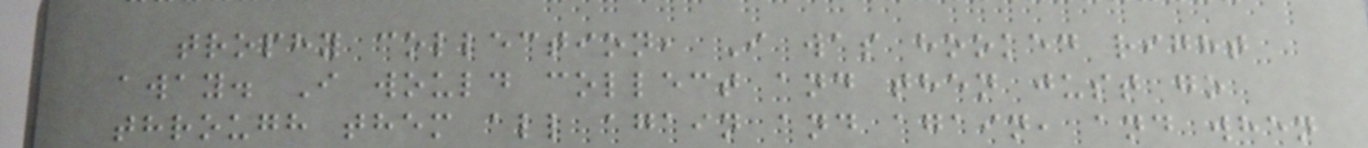trophy collection, I was hooked right
away. I would collect and then just go
through them all again and again, and when
